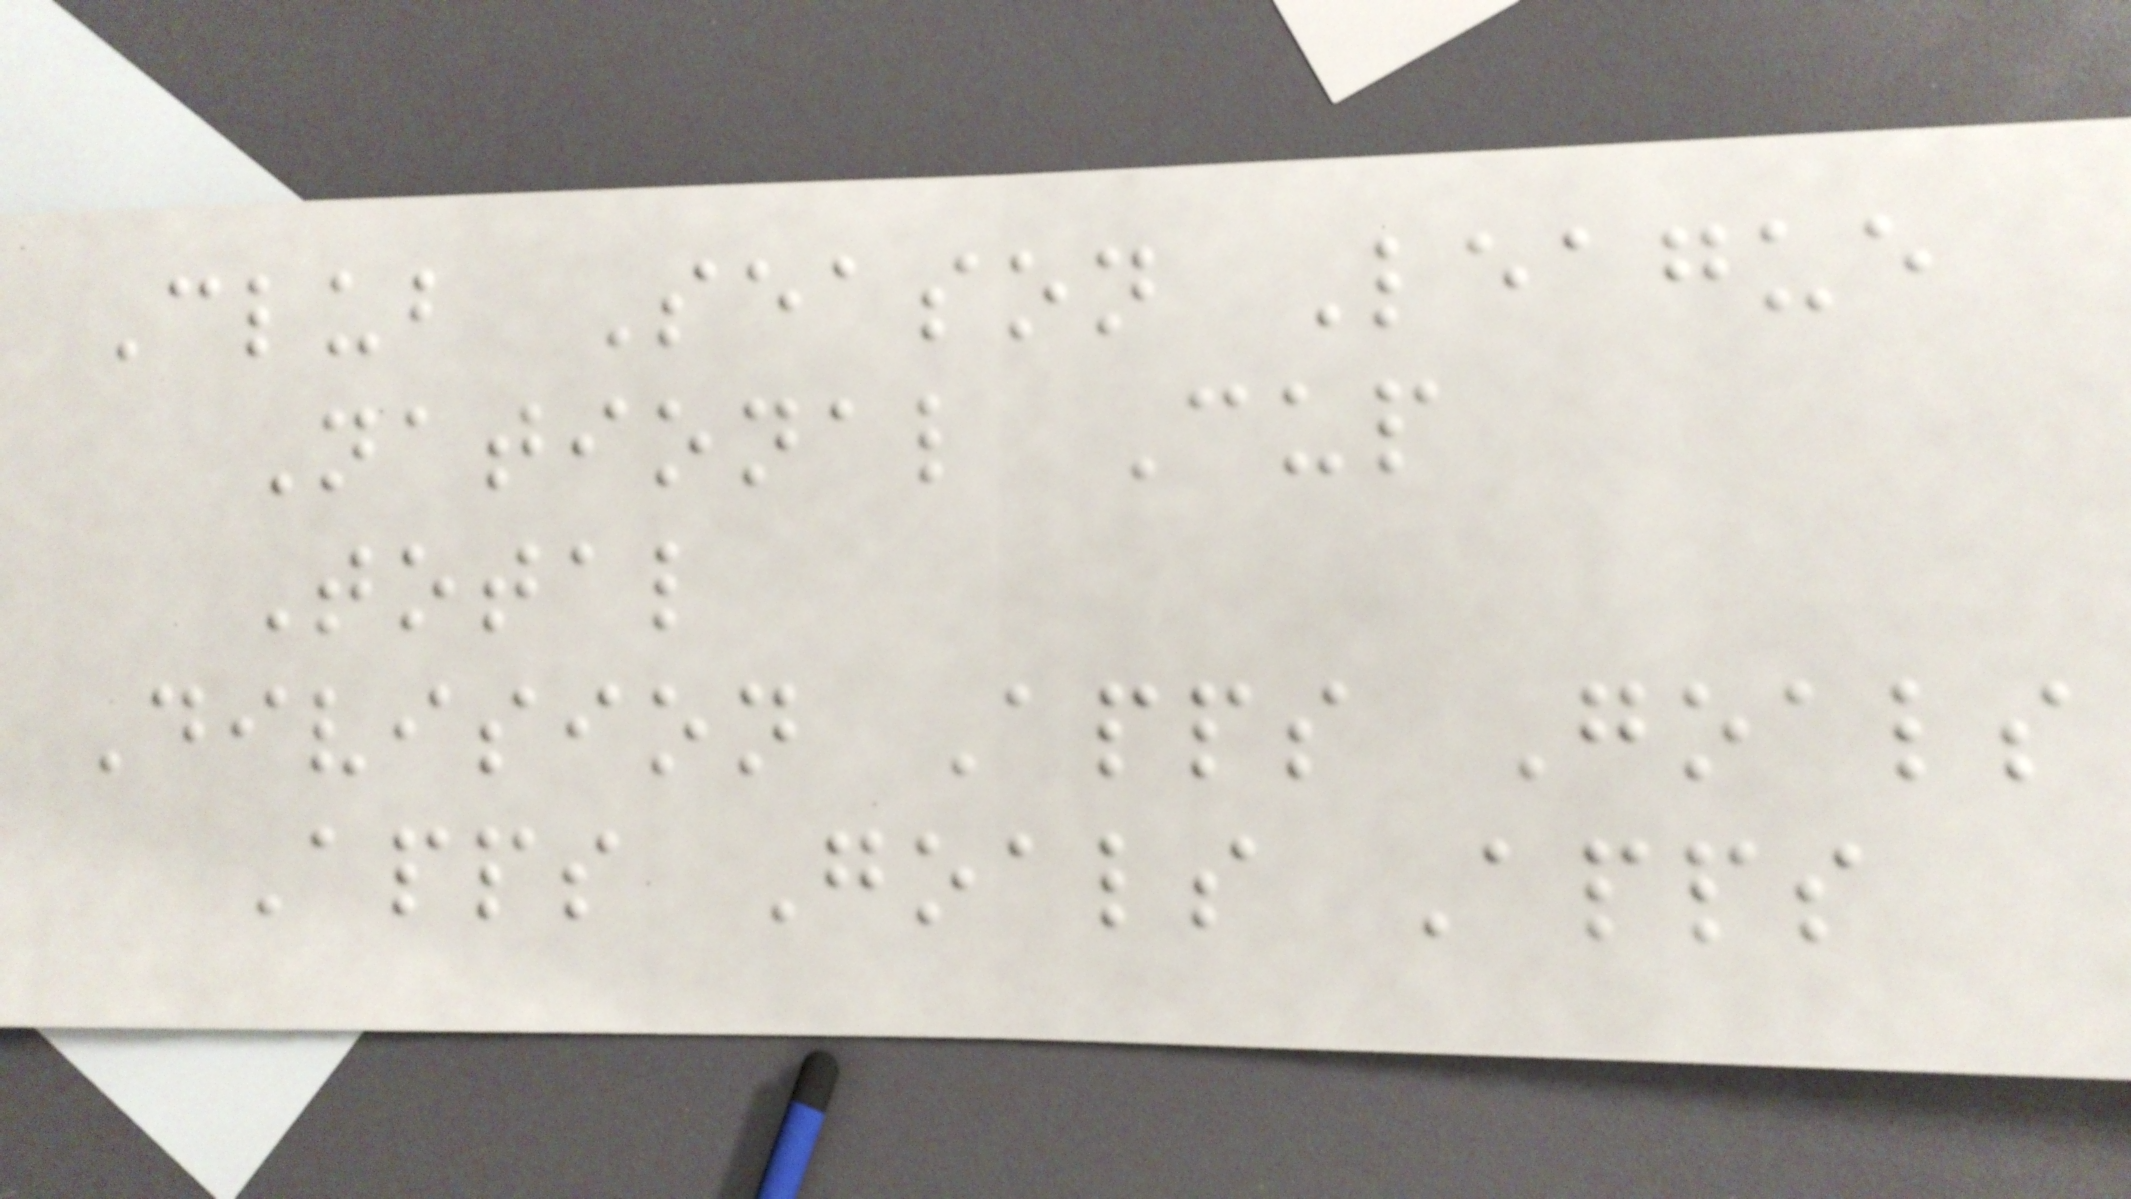Club Season League
National Cup
Total
Division Apps Goals
Apps Goals Apps
